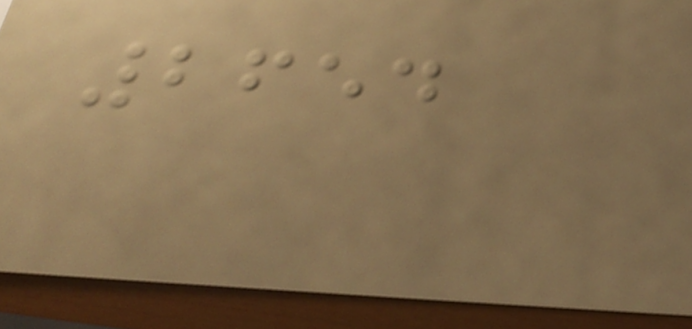2654
